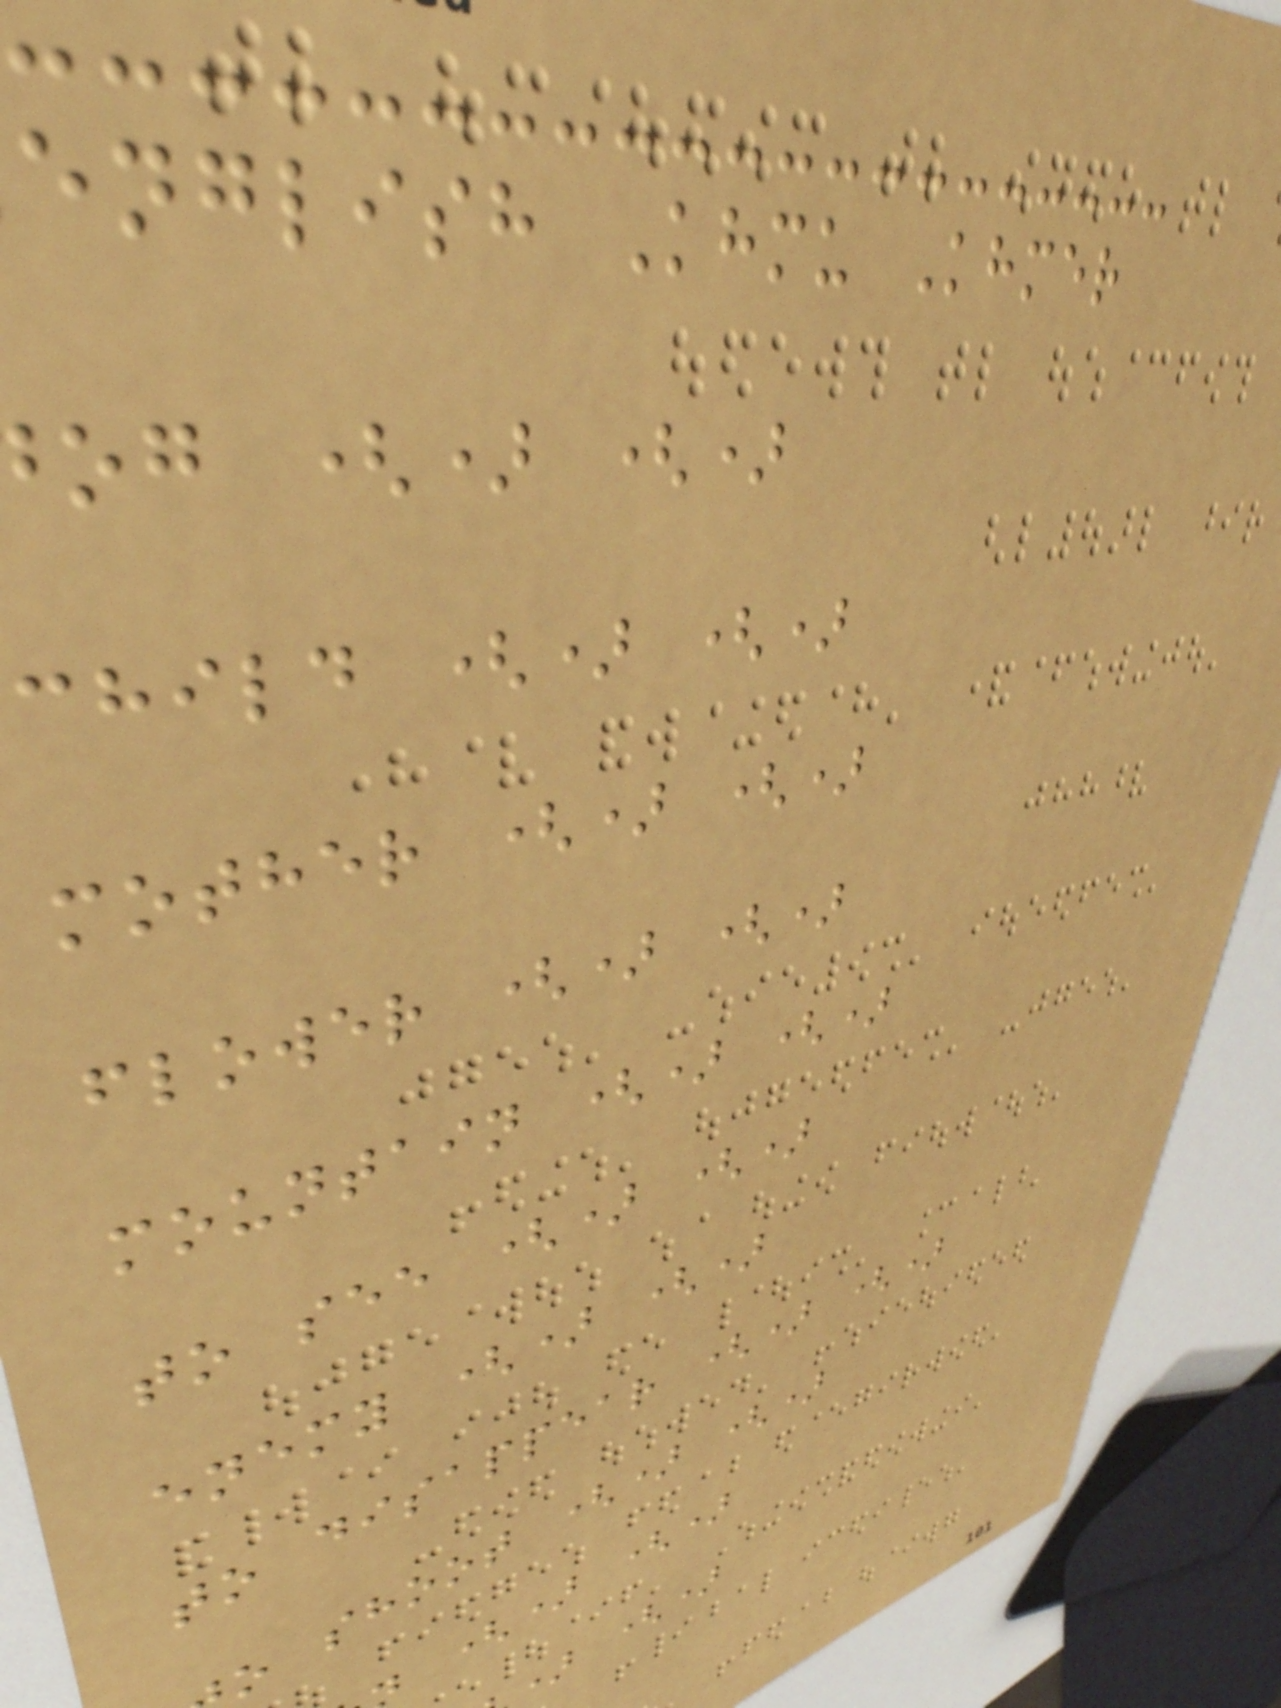english Khmu Khmer
og () ()
child () ()
mother () ()
flower () ()
mountain () ()
to see () ()
enemy () ()
to disappear () ()
o shoot () ()
() ()
) ()
